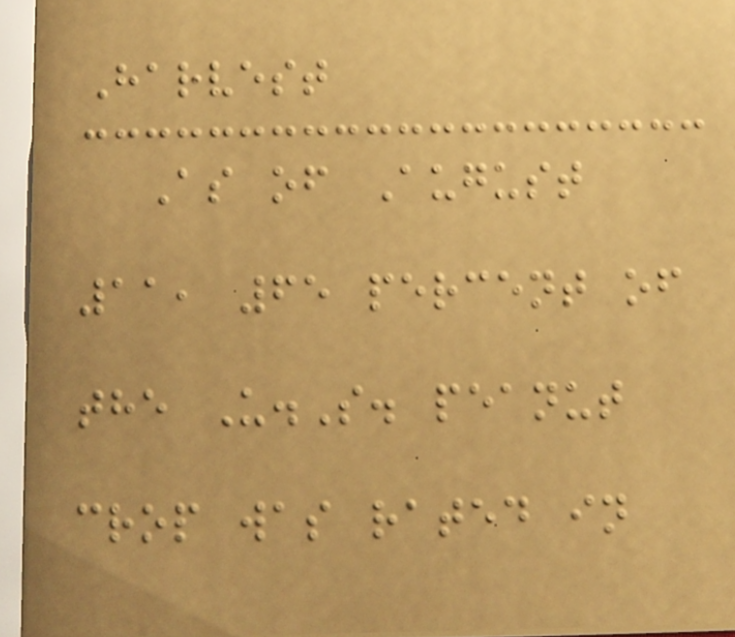Harvest
As of August
11, 65 percent of
the U.S. peanut
crop was rated in
